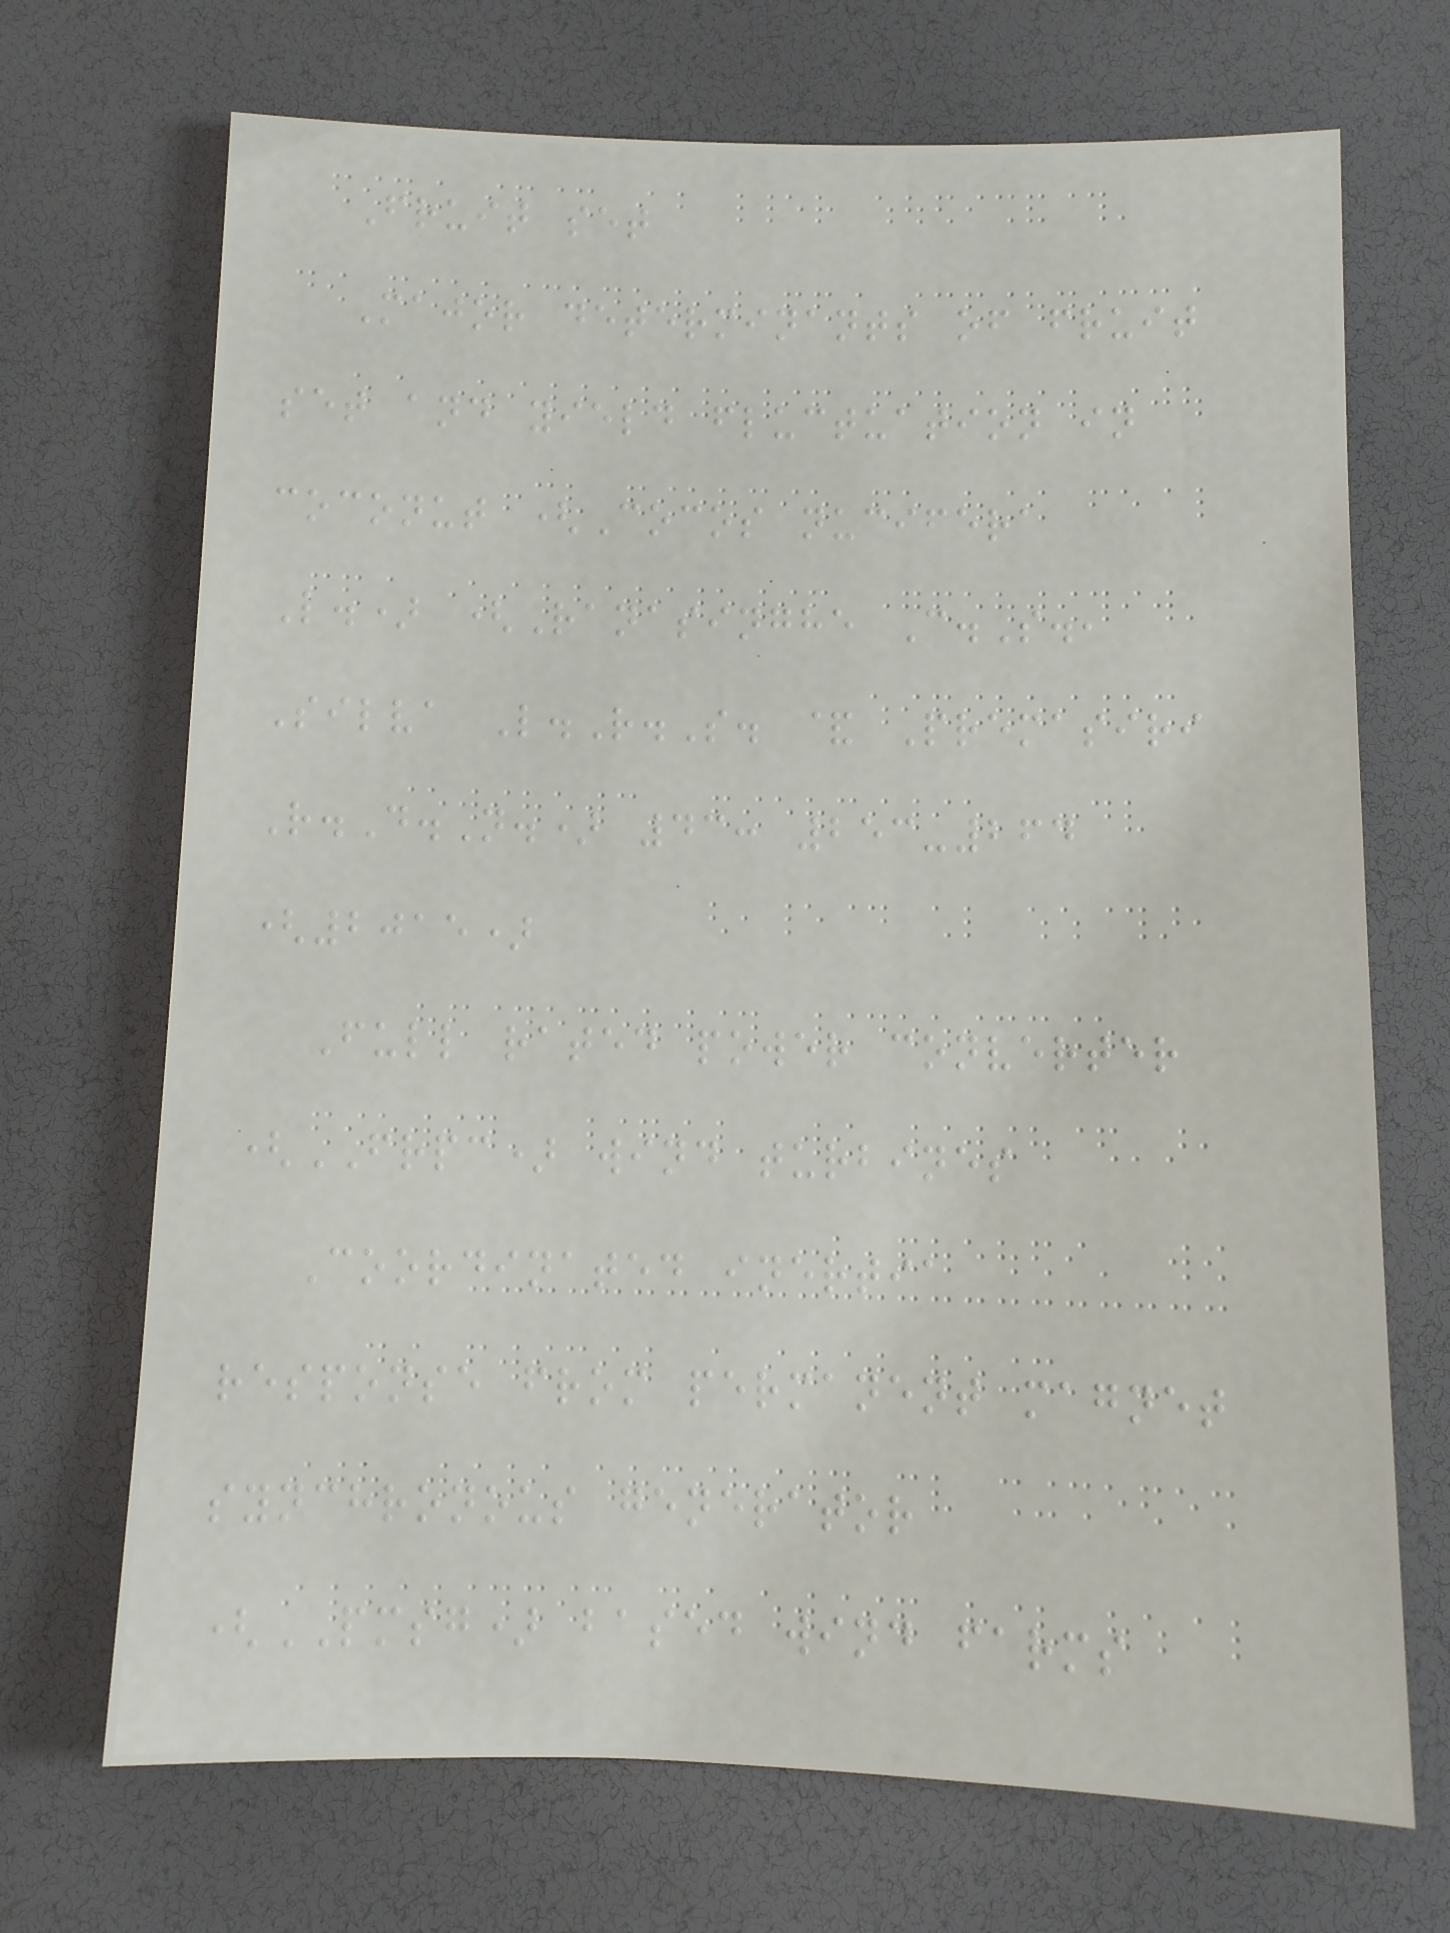Fruit set
Major determinants of fruit
set and yield fluctuation in
coconut (Cocos nucifera
L.) (Ranasinghe C.S.,
Silva L.R.S. & Premasiri
R.D.N.) 43: 253-264
(2015)
Full rated power converter
(FRPC) wind turbines
Coordinated inertia
response from permanent magnet
synchronous generator
(PMSG) based wind farms
